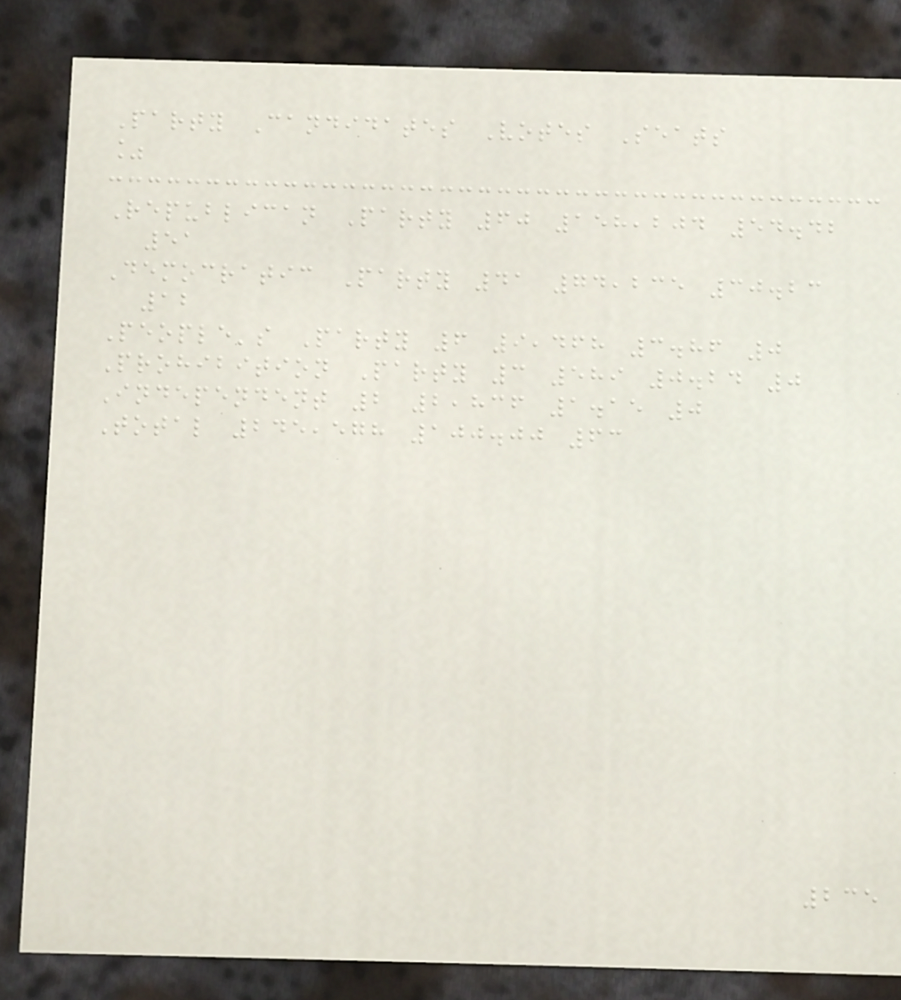Party Candidates Votes Seats
%
Republican Party 60 158,204 54.42
51
Democratic Party 41 74,235 30.23
12
People's Party 6 9,468 3.86 0
Prohibition Party 3 589 0.24 0
Independent 2 2,836 1.15 0
Total 245,578 100.00 63
235
